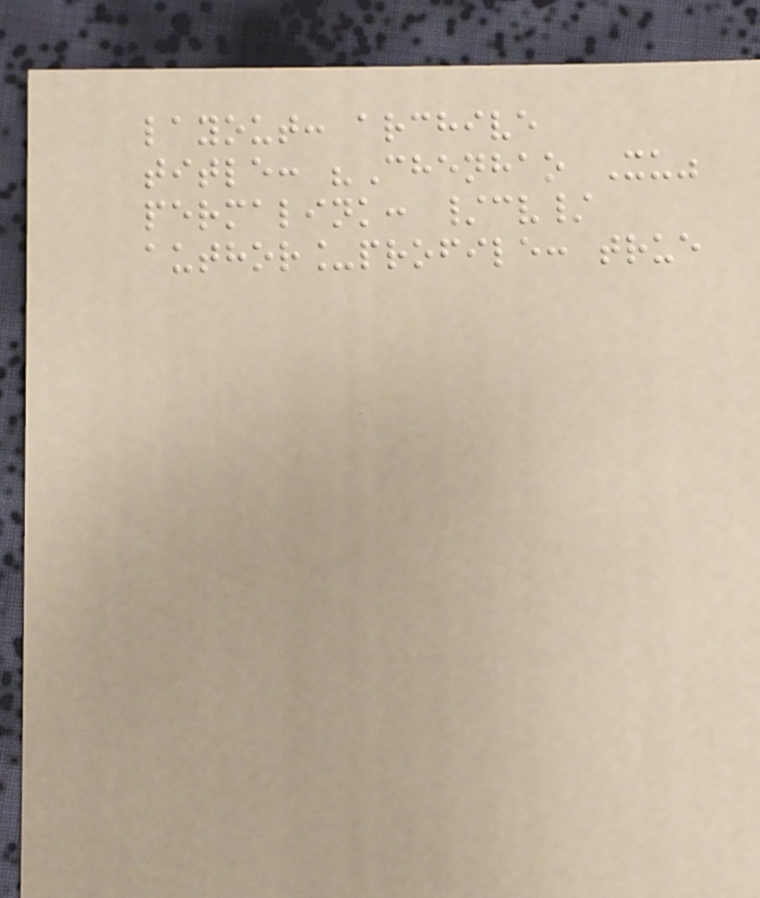layout: archive
title: "Chenhao Xu"
permalink: /cv/
author_profile: true
